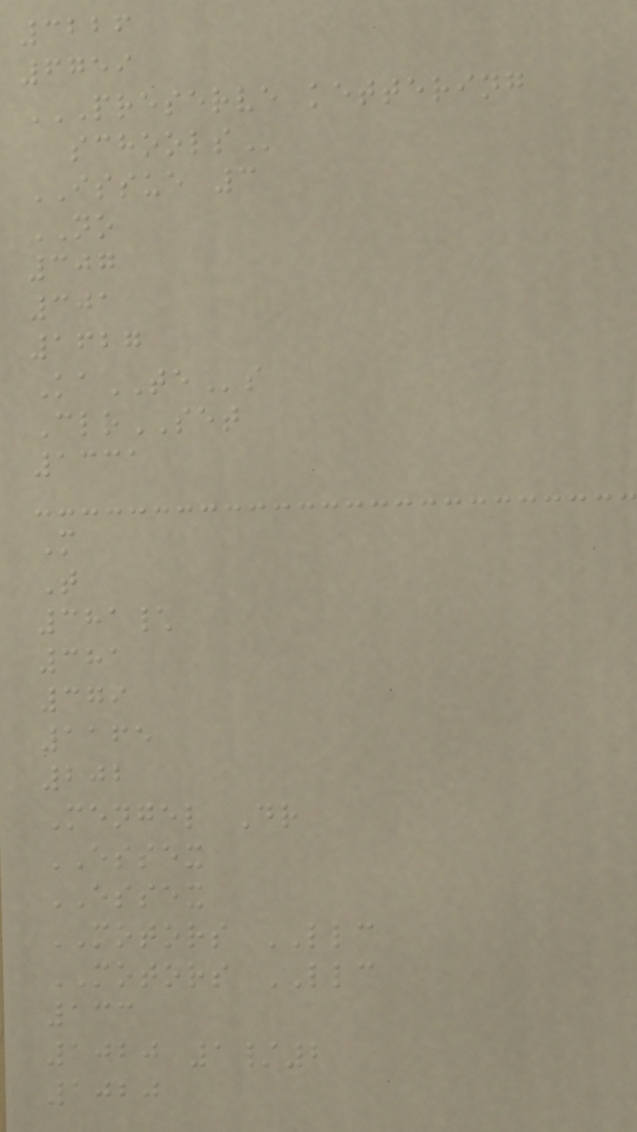3226
6759
PRESERVE KETTERING
SCHOOLS
ISSUE 3
NO
307
301
1627
KaTEs
CloSET
1331
M
T
381\
381
379
1165
202
Mengel Dr
ESSEX
ESSEX
MOTORS LLC
MOTORS LLC
133
1020 1/2
1020
